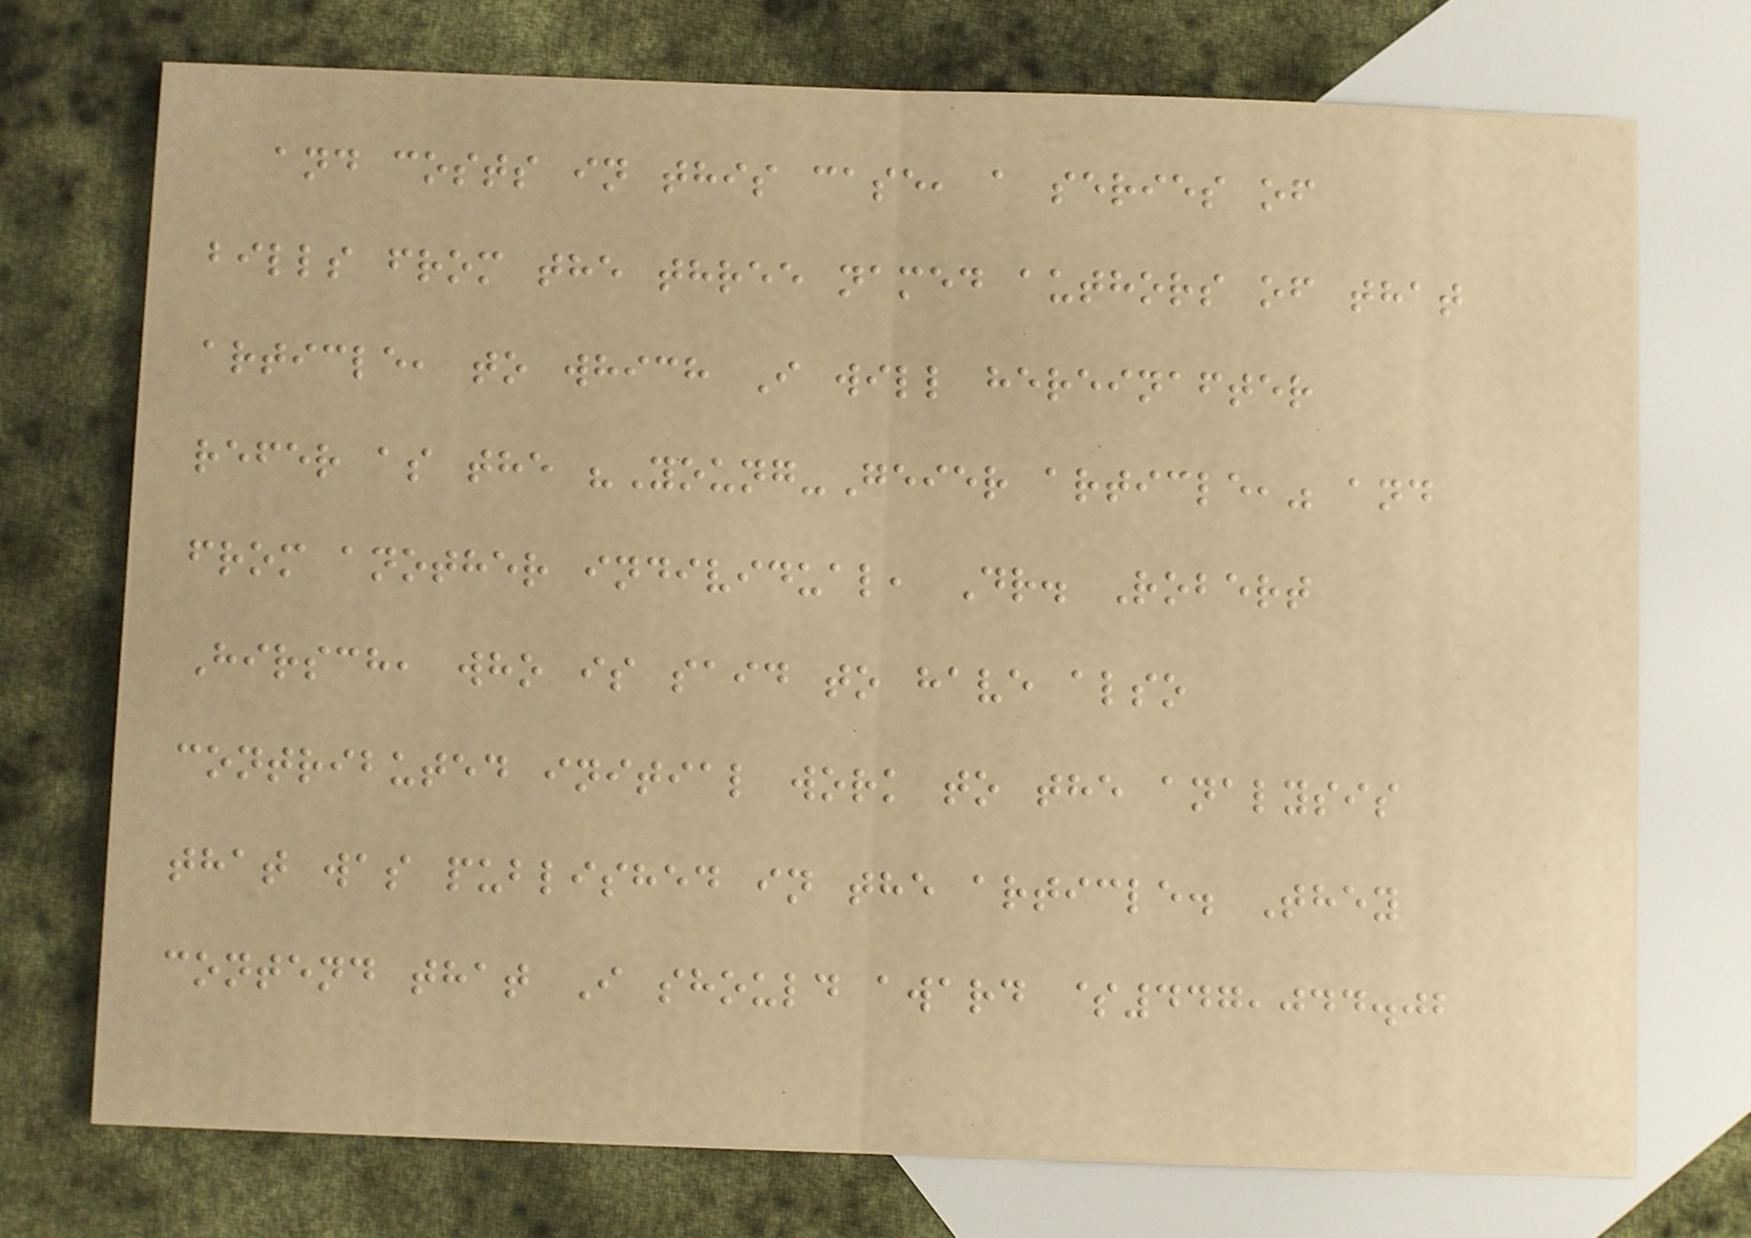and costs in this case, a series of
bills from the three named authors of that
article, to which I will hereinafter
refer as the "Young-Geier article," and
from another individual, Dr. Robert
Hirsch, who is said to have also
contributed initial work to the analysis
that was published in the article. They
contend that I should award $447,044.02
